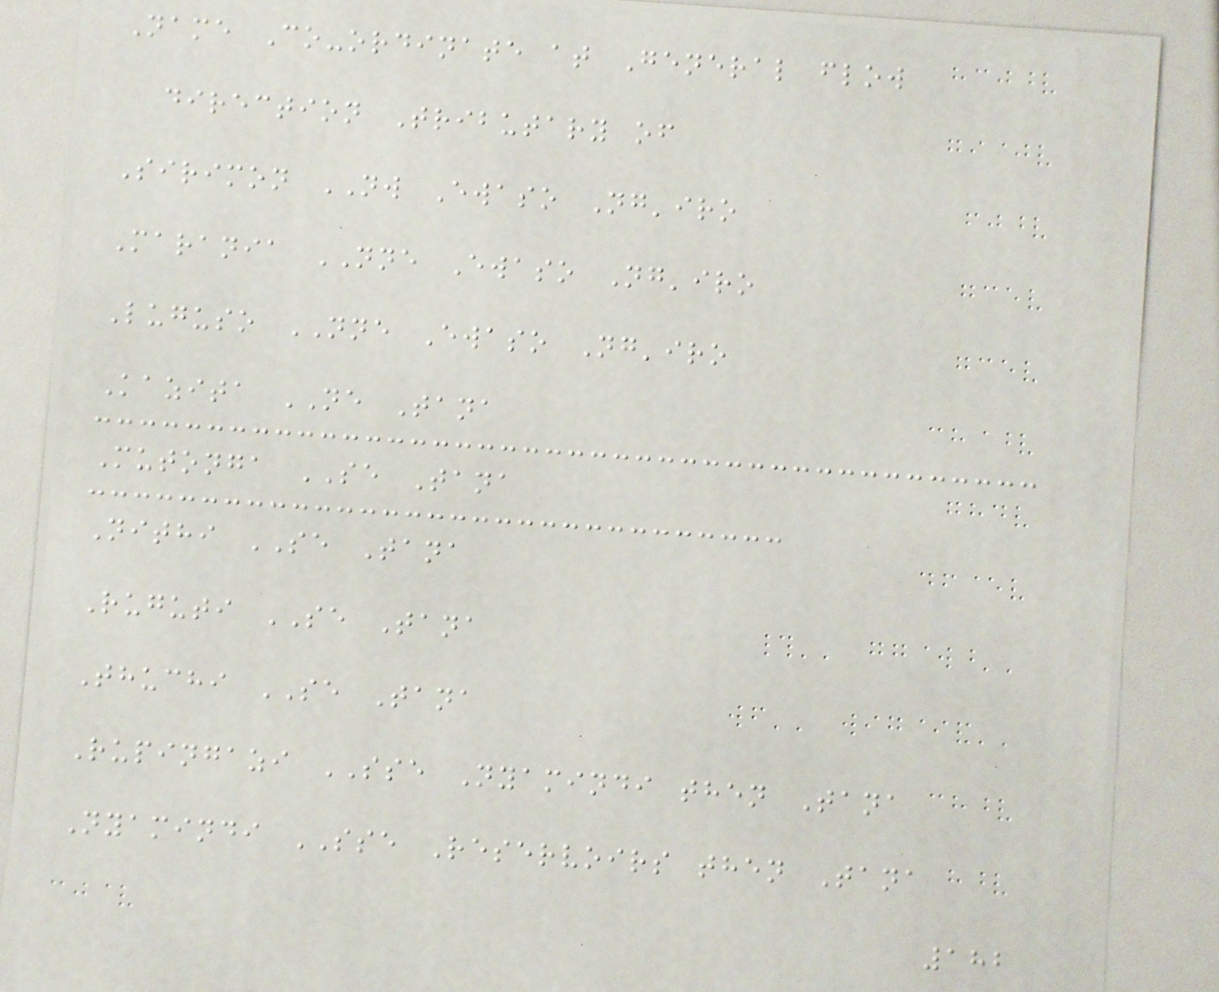Name Co-ordinate at General flow
direction Tributary of
Sirimon NW Ewaso Ng'iro
Marania NNE Ewaso Ng'iro
Luguso NNE Ewaso Ng'iro
Kazita NE Tana
Mutonga SE Tana
Nithi SE Tana
Ruguti SE Tana
Thuchi SE Tana
Rupingazi SSE Nyamindi then Tana
Nyamindi SSE Reservoirs then Tana
182
